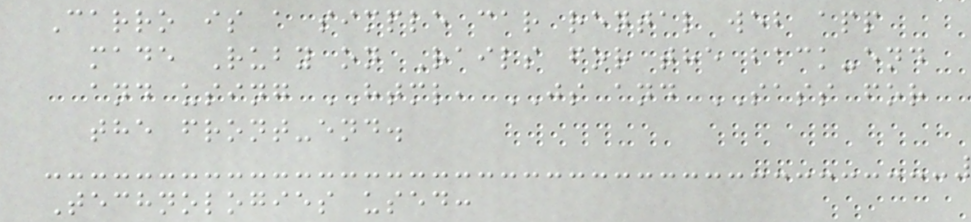Carro is a simple car rental web app
made Ruby on Rails for the back-end
and using HTML, JS and SASS for
the front-end.
Technologies used:
